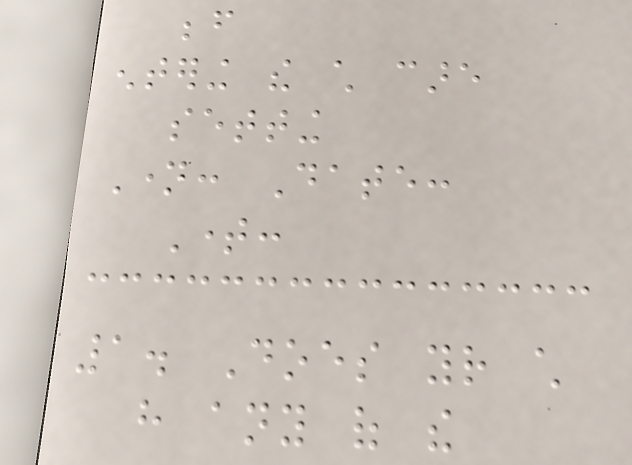before
entering the child care
setting
Name: Date:
Time:
1. Does your child
have any of the
